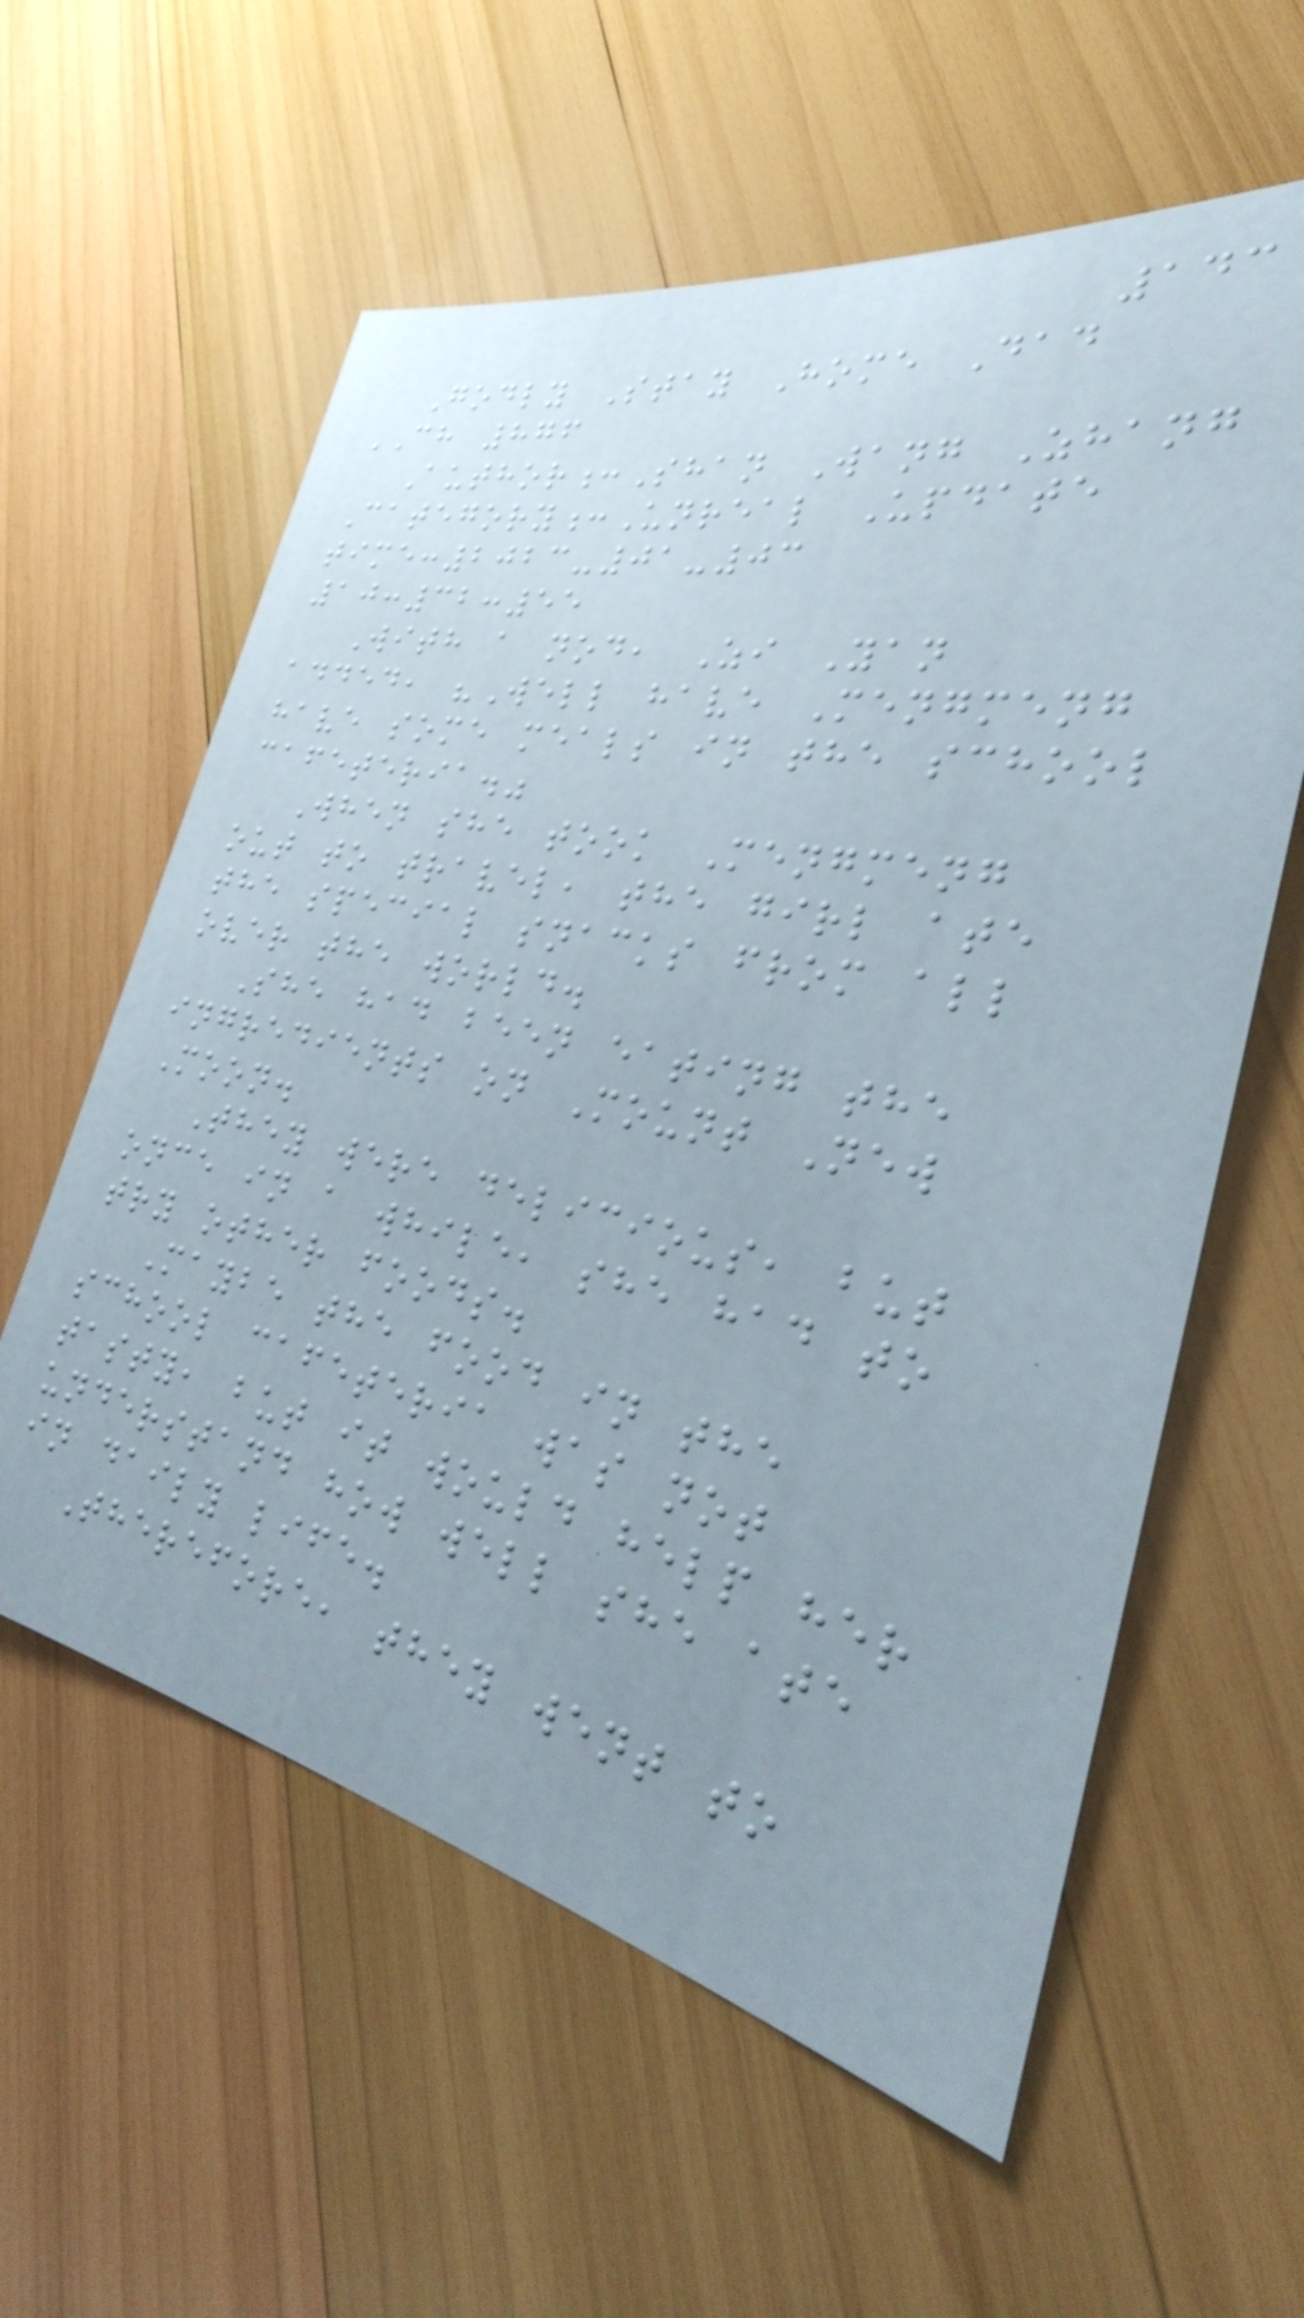143
Godly Stay Home Dad
CH 876
Author:Shan Wang Zhang
Category:Unreal Update
time:2023-01-03
10:32:55
With a nod, Zi Yan
added, "Well have Mengmeng
have some meals in the school
cafeteria."
When she took Mengmeng
out to travel, the girl ate
the special snacks from all
over the world.
She had been eating the
ingredients on Mount New
Moon.
They were delicious, but
once in a while, she had to
try other foods.
Maybe the food in the
school cafeteria was not
tasty, but it would help her
understand how well she ate
in daily life.
Therefore, they went to
